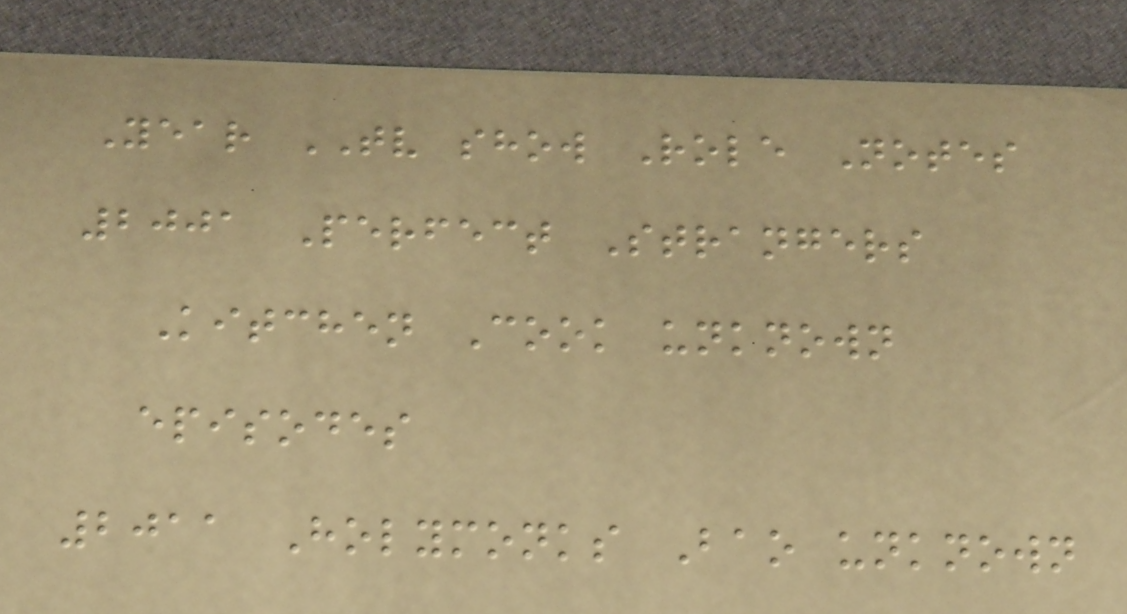Year TV show Role Notes
2001 Perfect Strangers
Kitchen Cook unknown
episodes
2011 Holymonks Bao unknown
